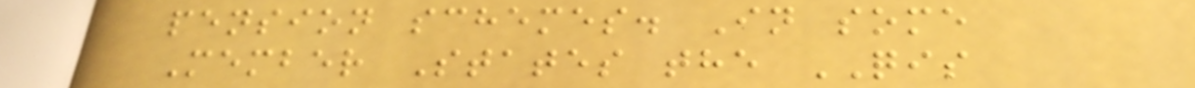pension schemes. In some
Member States the QIS
